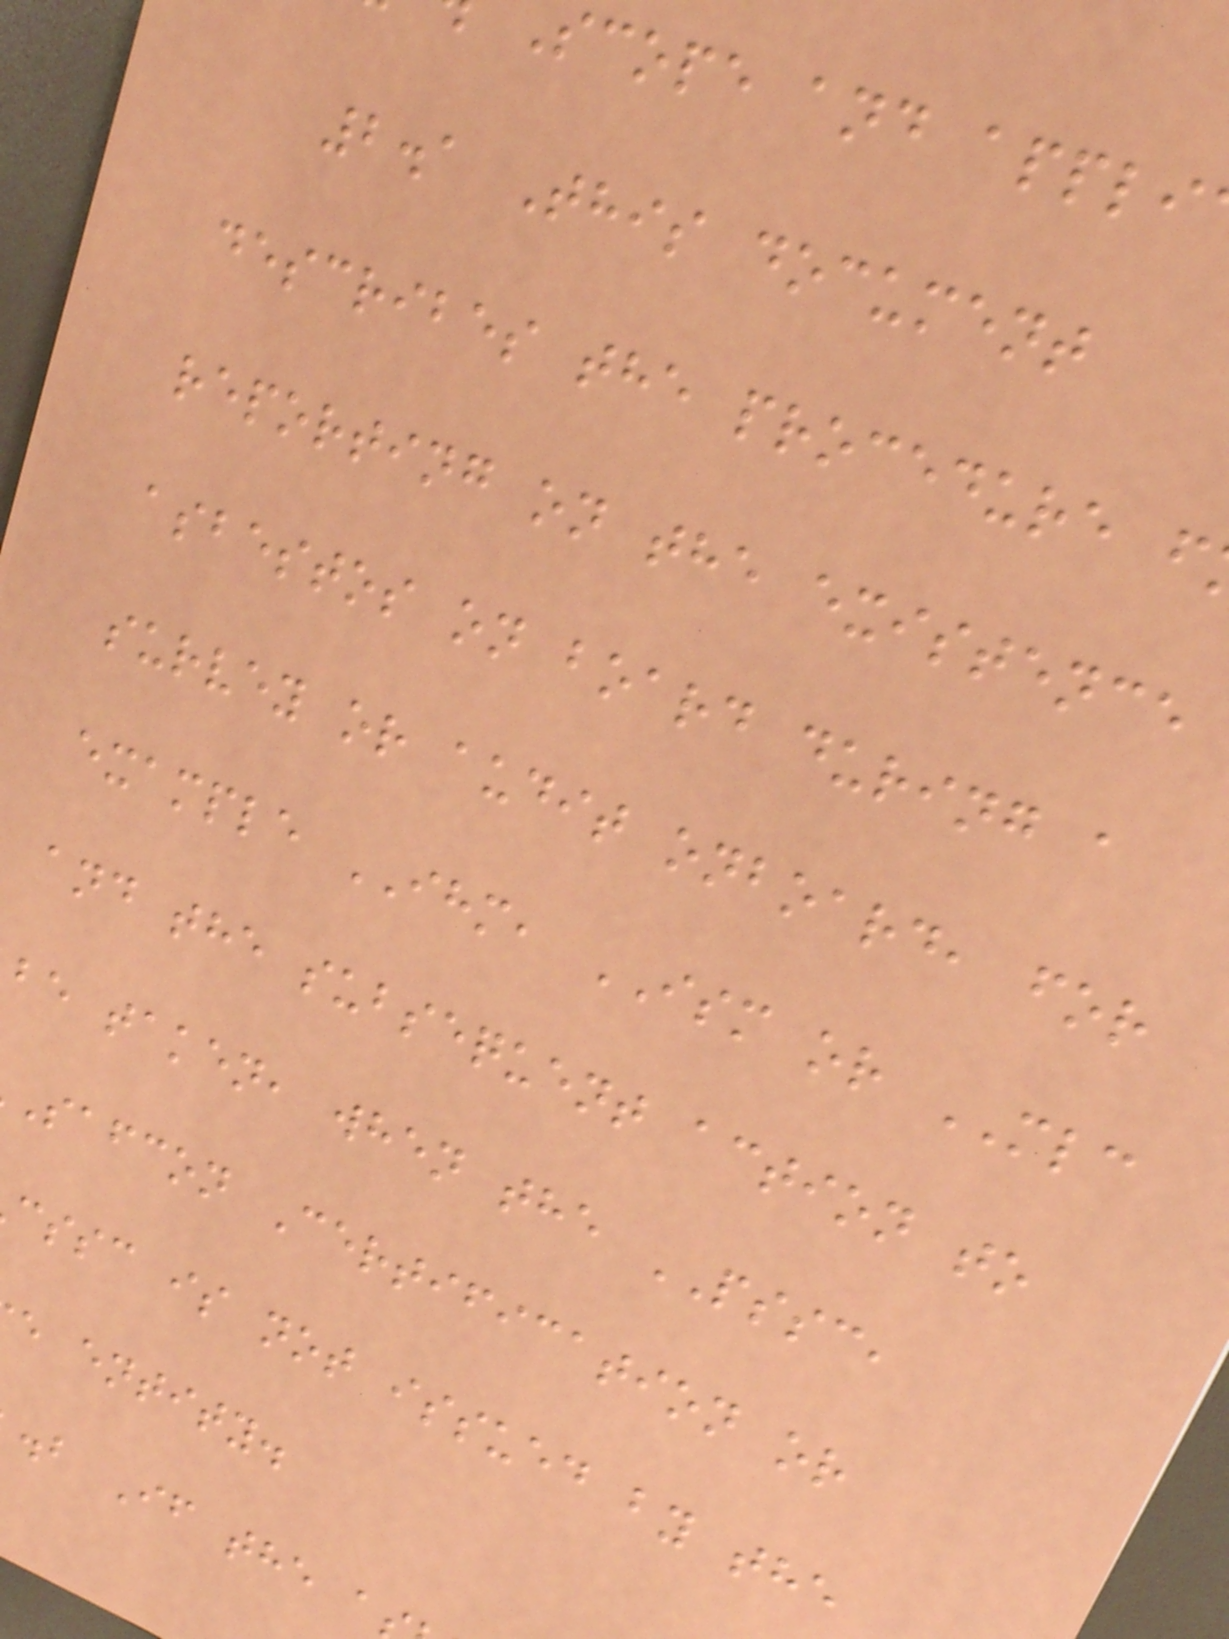scope and appli
2.1 This document
describes the procedure f
reporting on the existence
asbestos on board during a
survey or audit onboard, for
example IHM, ISM or MLC
and the subsequent action to
be taken, when the PSSC,
safcon Certification or
cssc is not issued by the
e entity.
.b If the a
